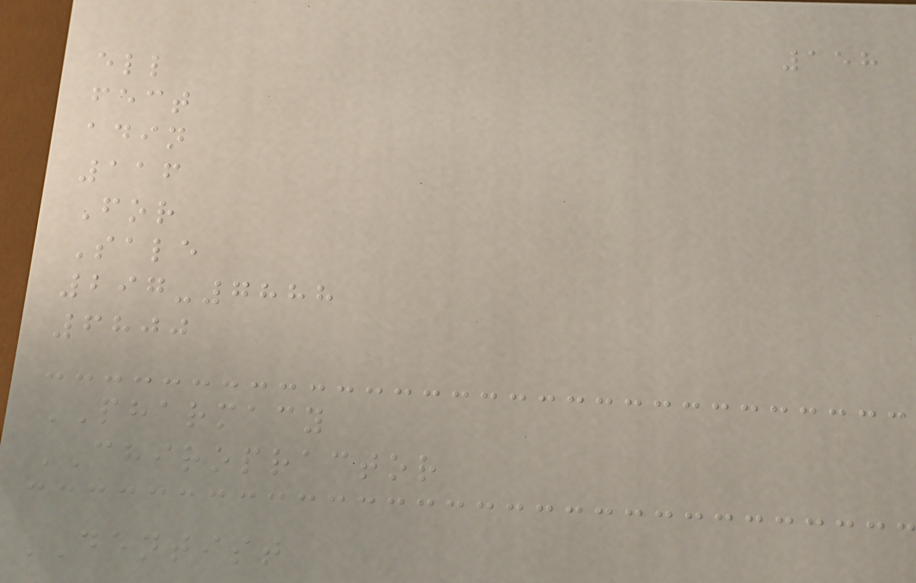158
ell
fect
adin
116
For
Sale
297-7888
6800
PHARMACY
CHIROPRACTOR
DENTIST
